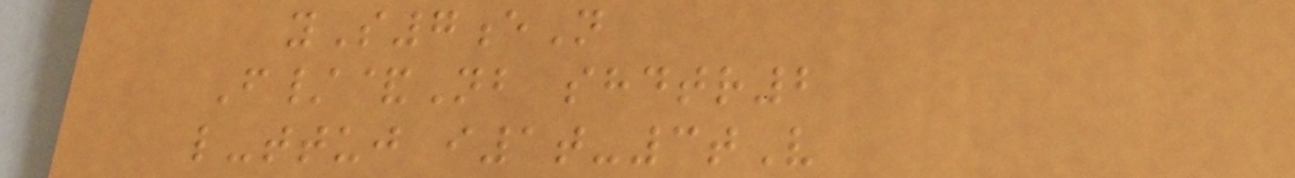yS7eN
F/&Nb shdtr2
l-ttuj i1t-3tV
